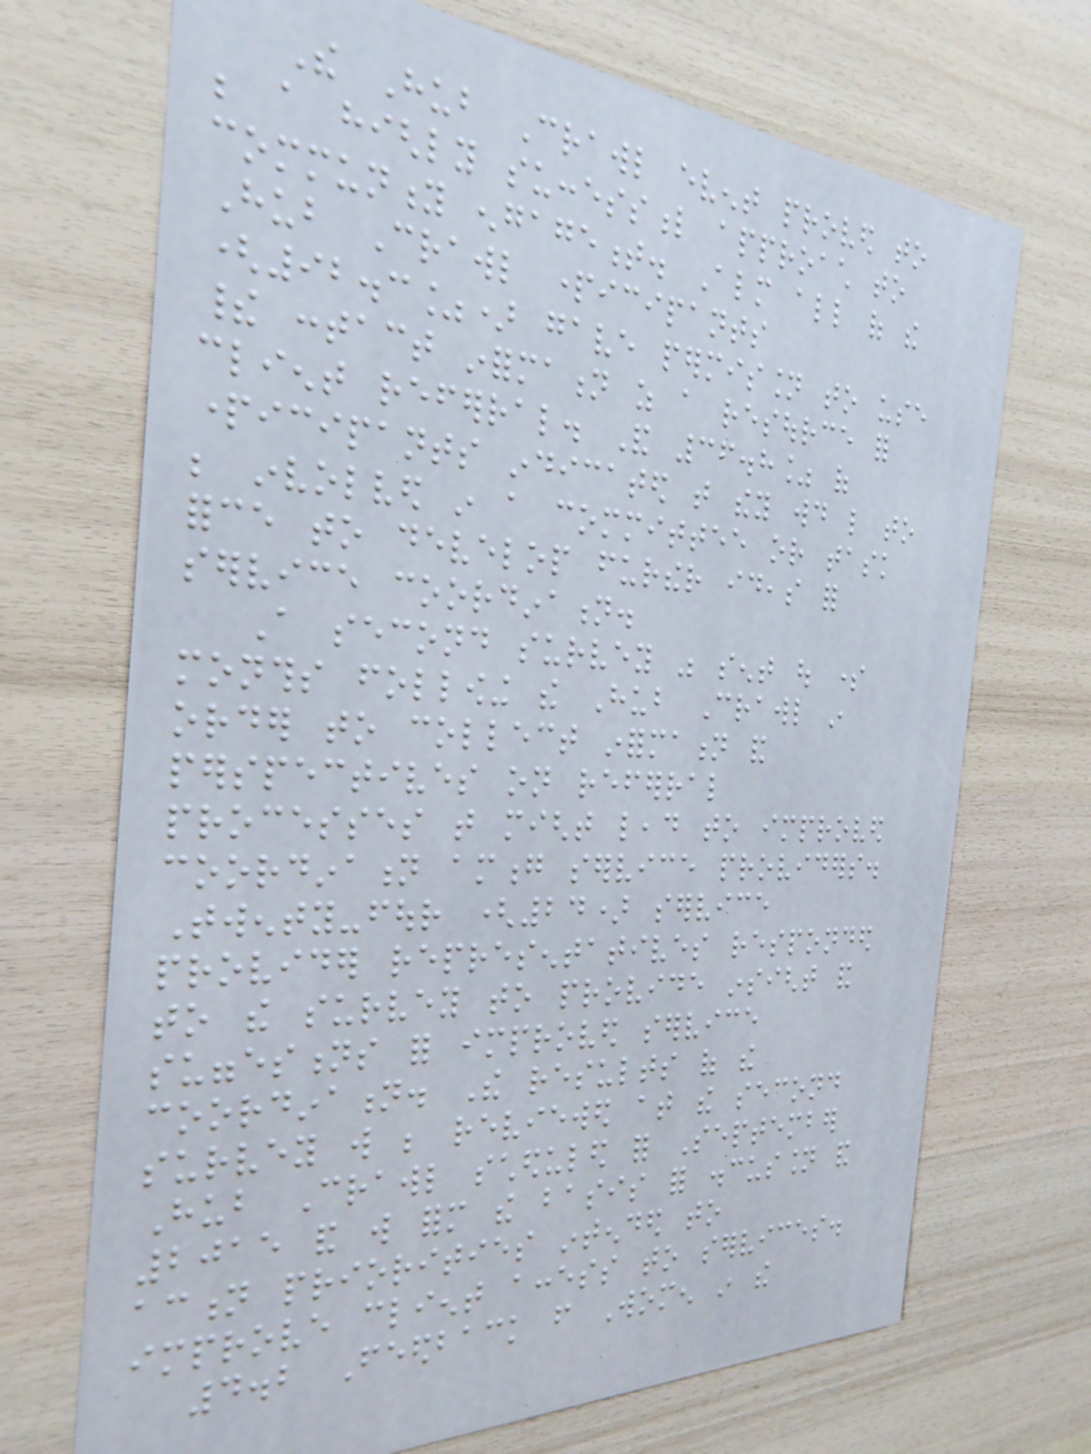The Hub Crawl event proved to
be a highly successful approach to
community engagement. Almost all of the
Hub Crawl participants
(92.3%) gave permission to use
their contact information as a resource for
client referral. And 36.8% of
participants indicated that they would like to
be involved in a committee or task
force to develop further ideas for
service coordination.
A second survey was sent out some
months following the Hub Crawl in
order to collect information and
perspectives on referral
processes that might lead to improved
coordination among service providers.
Twenty-four (24) service
provider representatives responded
to the survey to provide insight and
suggestions for improved service
coordination. The results of the
survey will be reviewed at the second
Hub Crawl scheduled for September
2015 and will form the basis for discussion and
action priorities intended to
improve client access to services.
4.2 Feedback from Women in the
